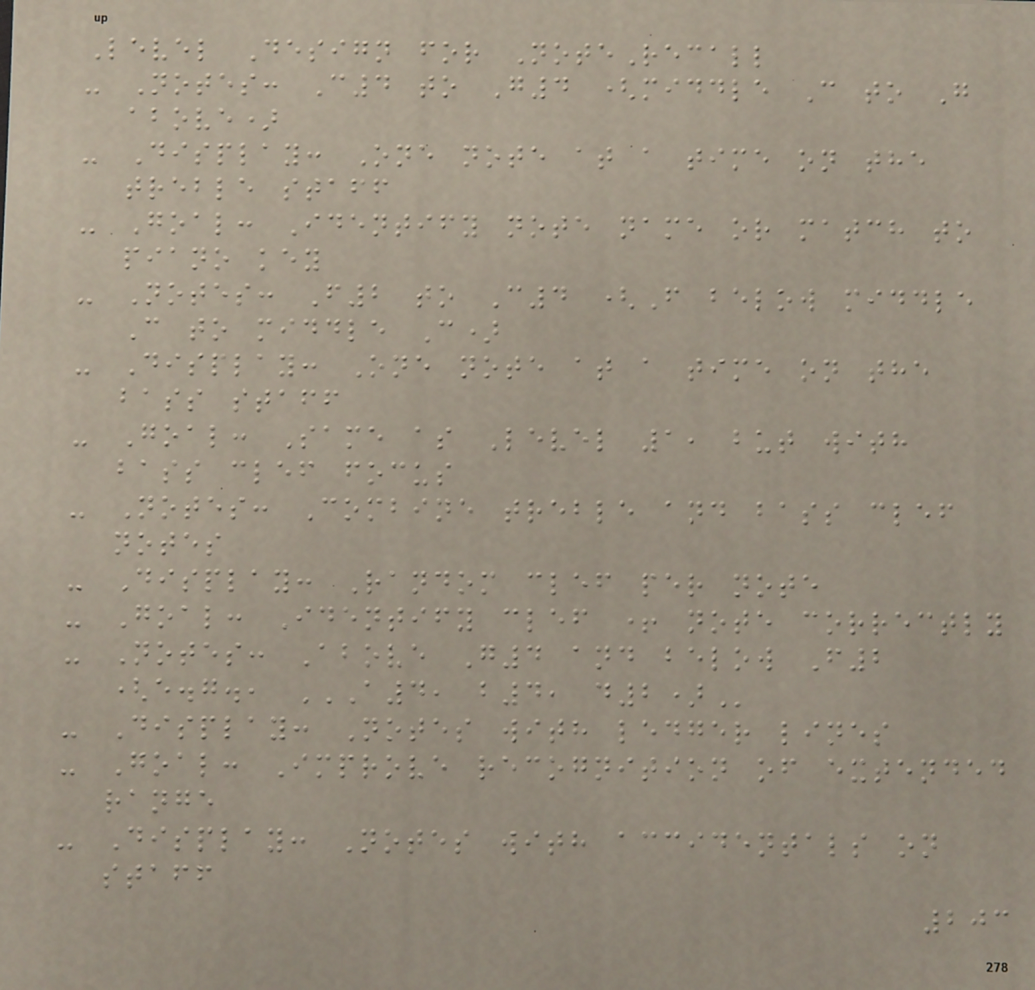Level Design for NoteRecall
- Notes: C4 to G4 (middle C to G
above)
- Display: One note at a time on the
treble staff
- Goal: Identify note name or match to
piano key
- Notes: F2 to C4 (F below middle
C to middle C)
- Display: One note at a time on the
bass staff
- Goal: Same as Level 1, but with
bass clef focus
- Notes: Combine treble and bass clef
notes
- Display: Random clef per note
- Goal: Identify clef + note correctly
- Notes: Above G4 and below F2
(e.g., A4, B4, D2)
- Display: Notes with ledger lines
- Goal: Improve recognition of extended
range
- Display: Notes with accidentals on
staff
203
